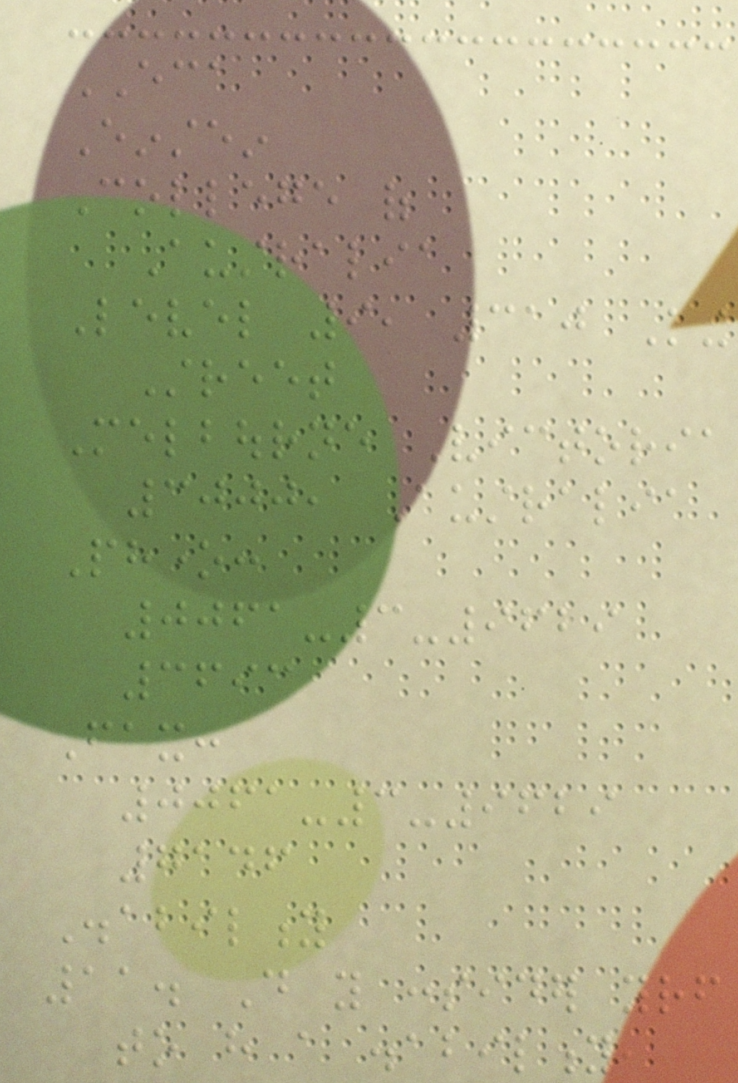ECA
Einstein
College of
Australia
Level 9, 310 King
Street
Melbourne Victoria
3000, Australia
Phone:
0061-3-9629
3693
Fax:
0061-3-9629
7146
Disability
11. Do you consider yourself
to have a disability,
